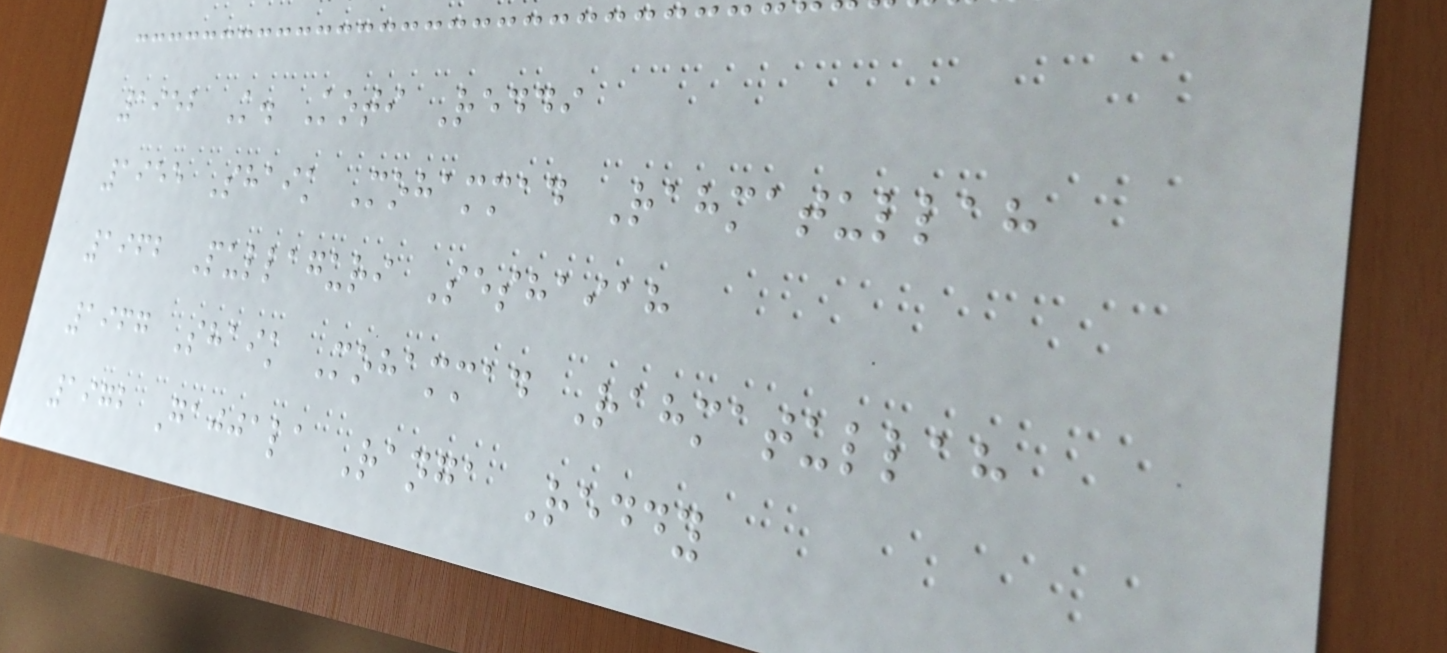1952 K. Koti Reddi
1955 Shaik Mohammad Rahmatullah
1962 Pullaguri Seshaiah
1967 Shaik Mohammad Rahmatullah
1972 Gajjala Ranga Reddy
